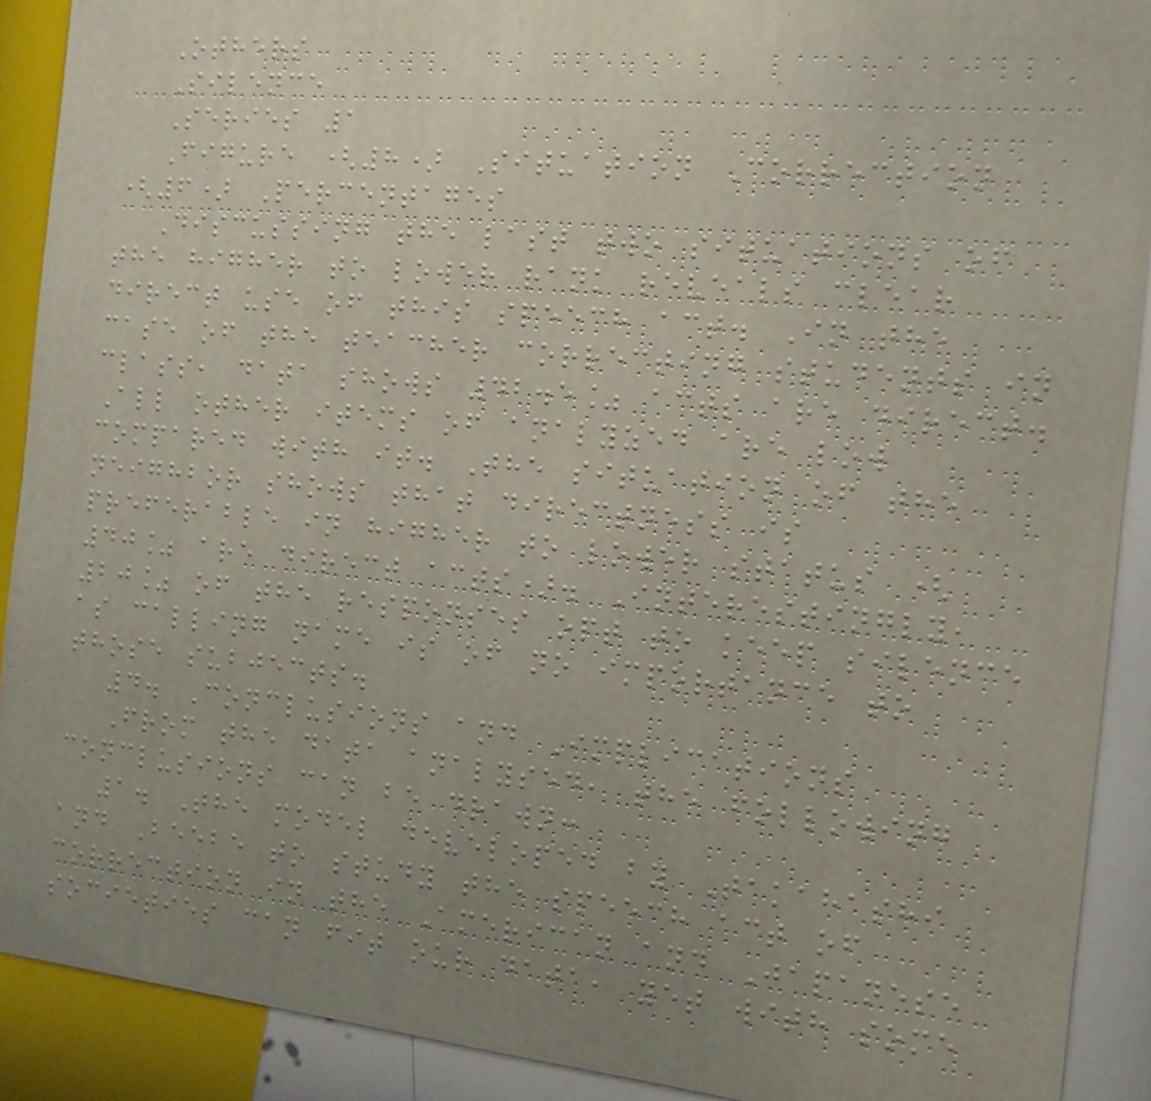Others
Silence
Series 1
Figure (8) Situation Correction
(6) Percentages
Discussing the last two situations of
the higher to lower rank reveals clear
direct use of this speech act. In the
case of the teacher correcting students in
class, data shows 42.5% acts are direct.
All other items of analyzed are low
compared with it. The situation of the
neighbor shows that directness is
preferable in higher to lower status (
40% are direct acts). Interestingly,
20% of the responses opt to keep silence
as calling name is of no importance to
those subjects.
4. Conclusions and Implications
From the data analysed, the following
conclusions can be drawn:
1. The model developed by Takahashi
and Beebe to study the speech act of
correction in the American and Japanese
societies can fit our data, yet with some
